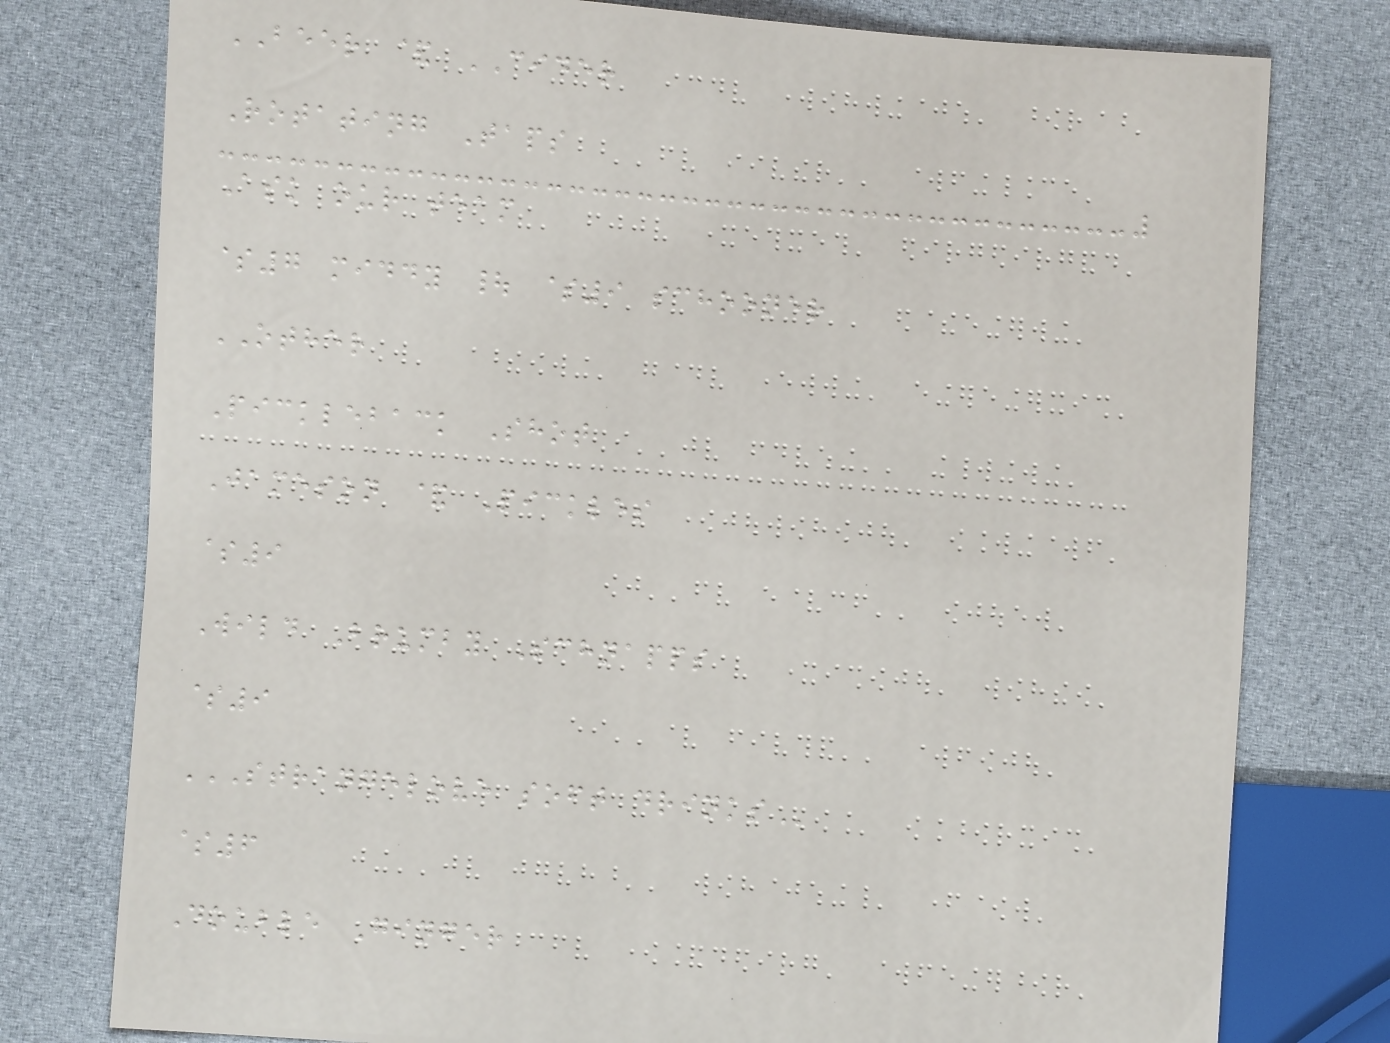BEER & CIDER
Rotating Taps
Ask our team
$7 middy | $9 schooner
OTHER
Pickleback Shot
Jameson & Pickles
$9
Wild Brumby Schnapps
$9
STRANGELOVE SOFT DRINKS
$6
Double Ginger
